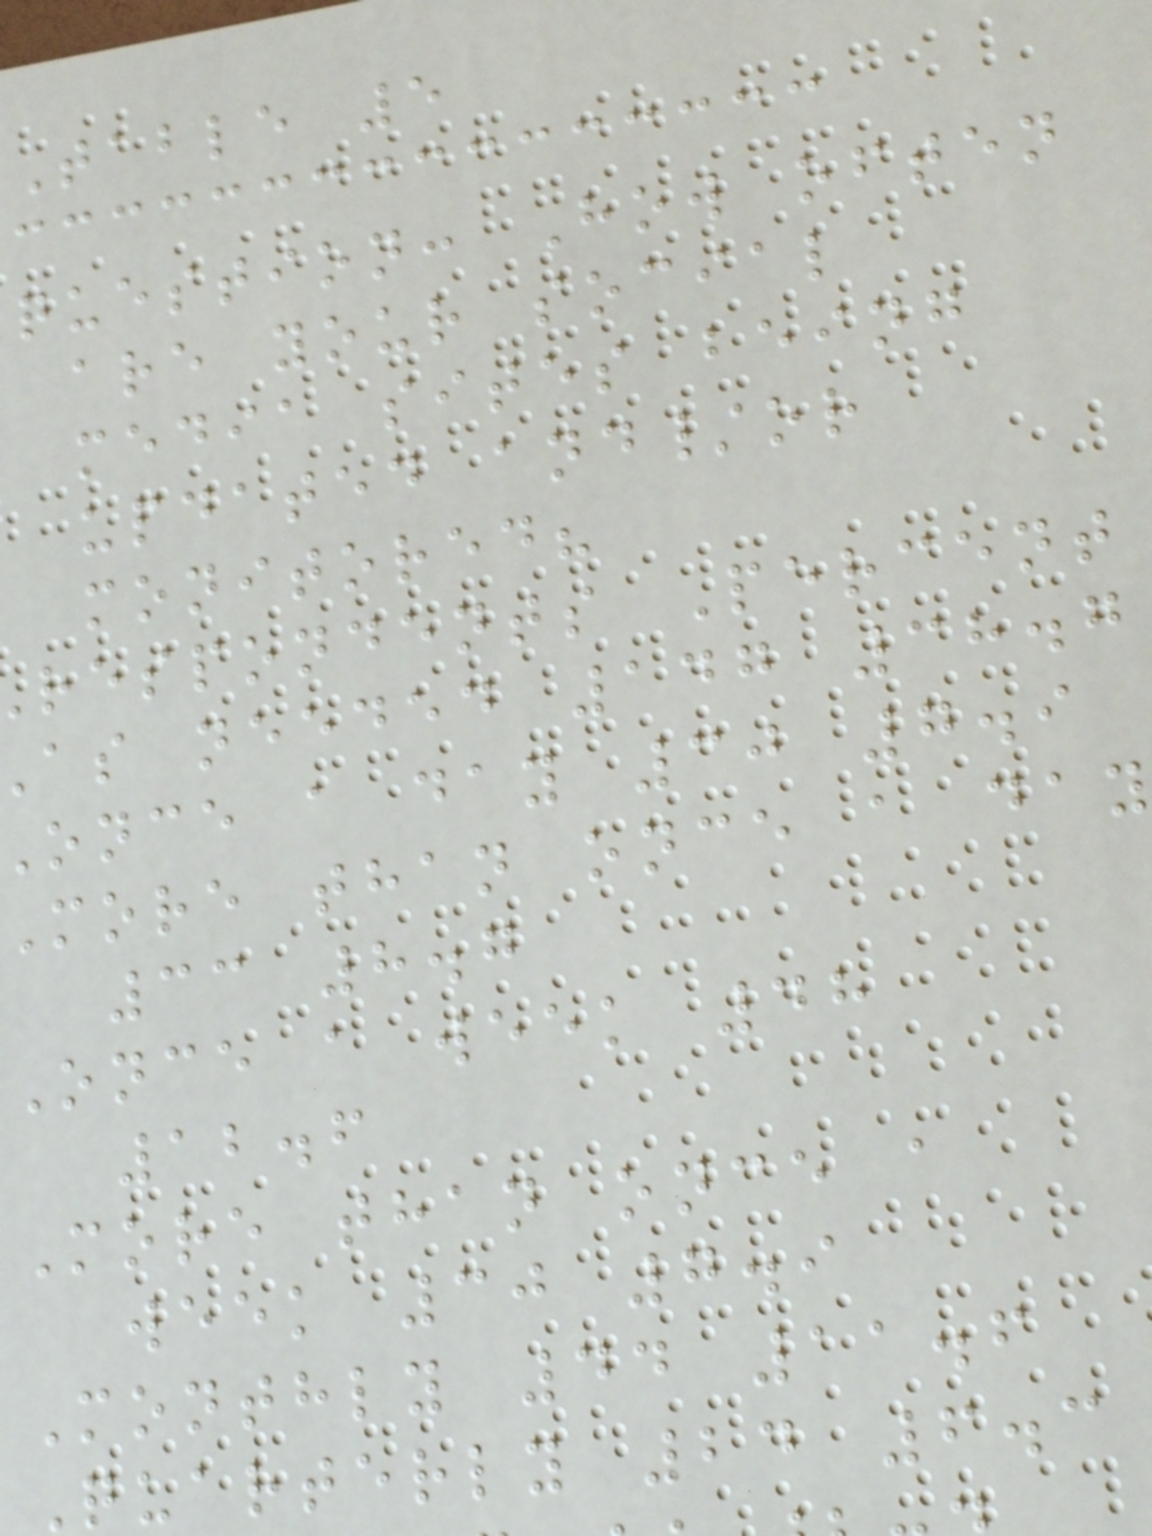table 5
question: How often
are your social
media sites being
updated and/or
monitored?
respondents Percent
as needed 147 38.7
once a day 30 7.9
more than once a day
33 8.7
Once a week 48
12.6
More than once a
week 30 7.9
Monthly 44 11.6
Quarterly 24 6.3
